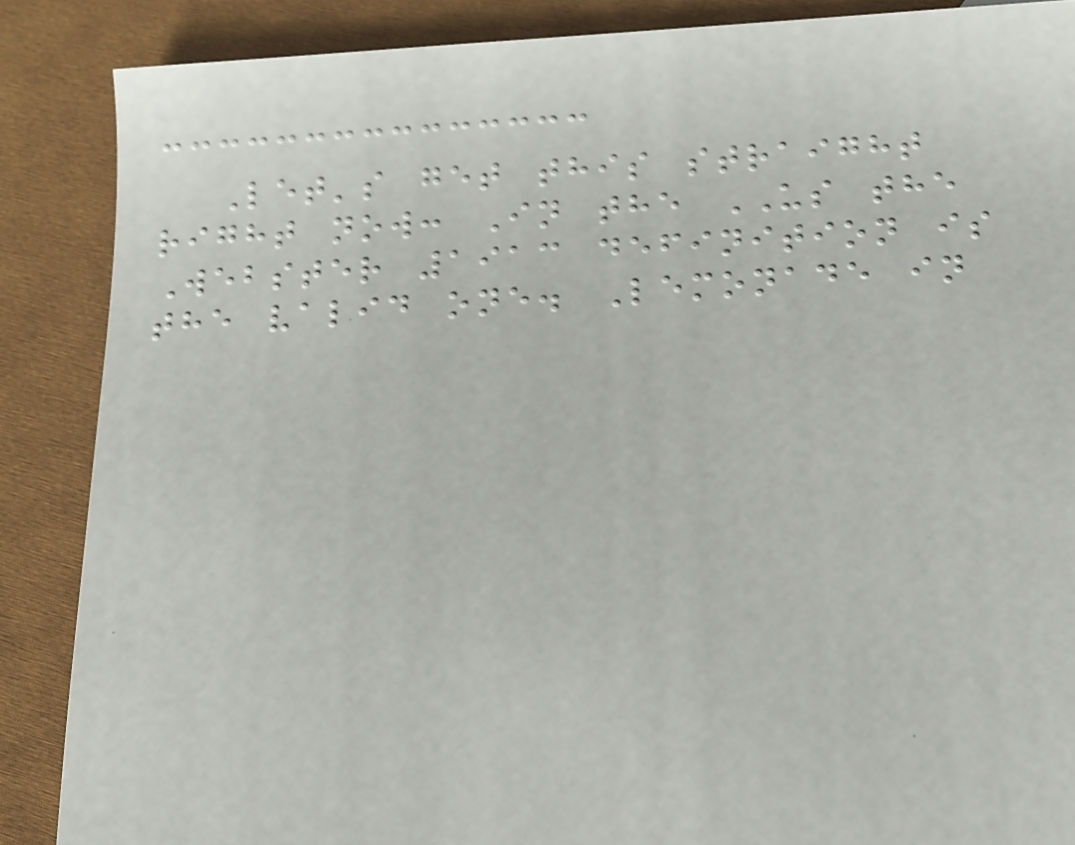Let's get this straight
right now: In the US the
Webster 1913 definition is
the valid one. Lemonade in
